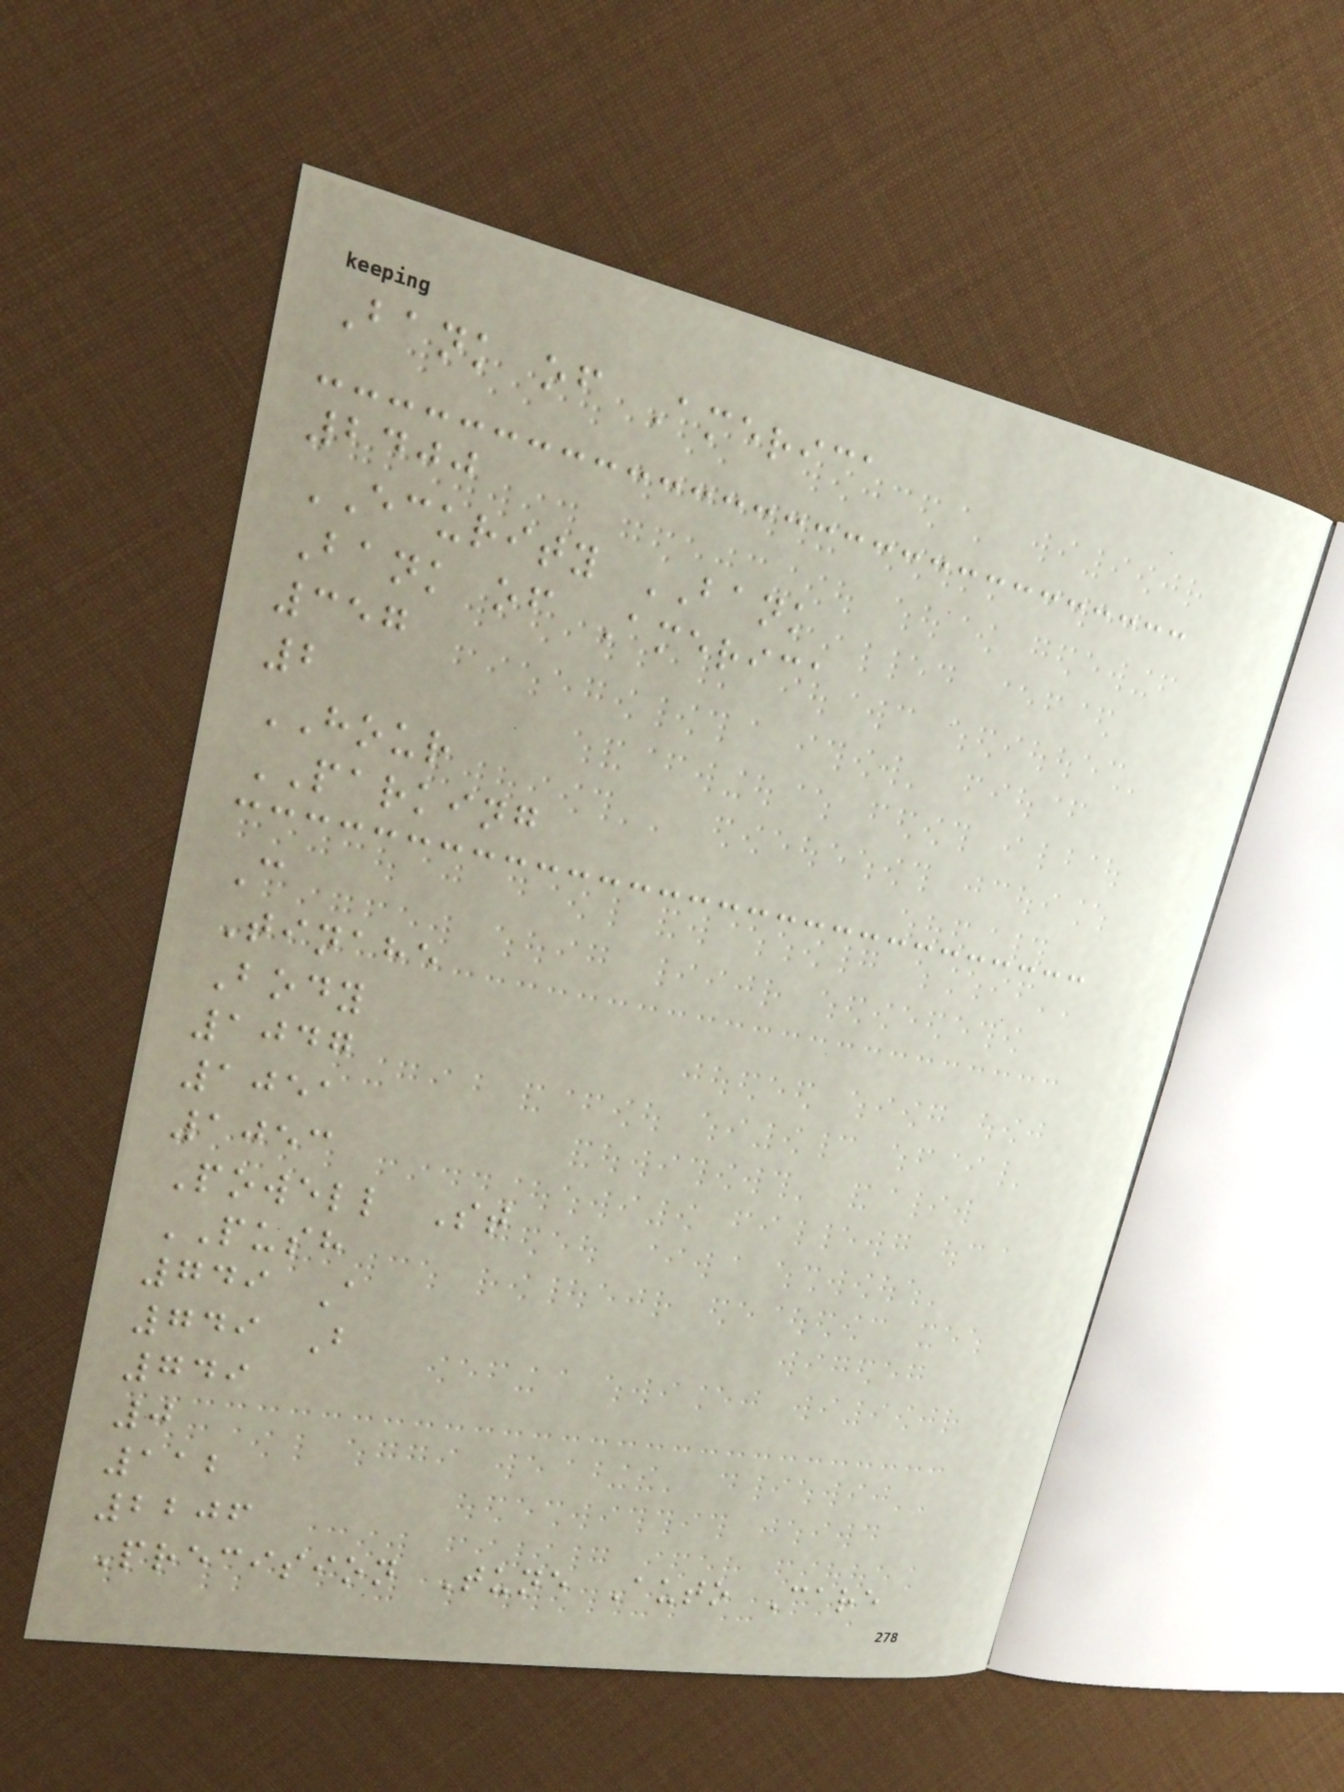Bank of America
2400
ECURITY BANK
Bank of America
357
2
HOUR
PARKING
C
Tinahe
Body
1047
1051
1053
Powell St
PUSH
749 A
749 B
749
0
112
2206
Precision Tune Auto Care
